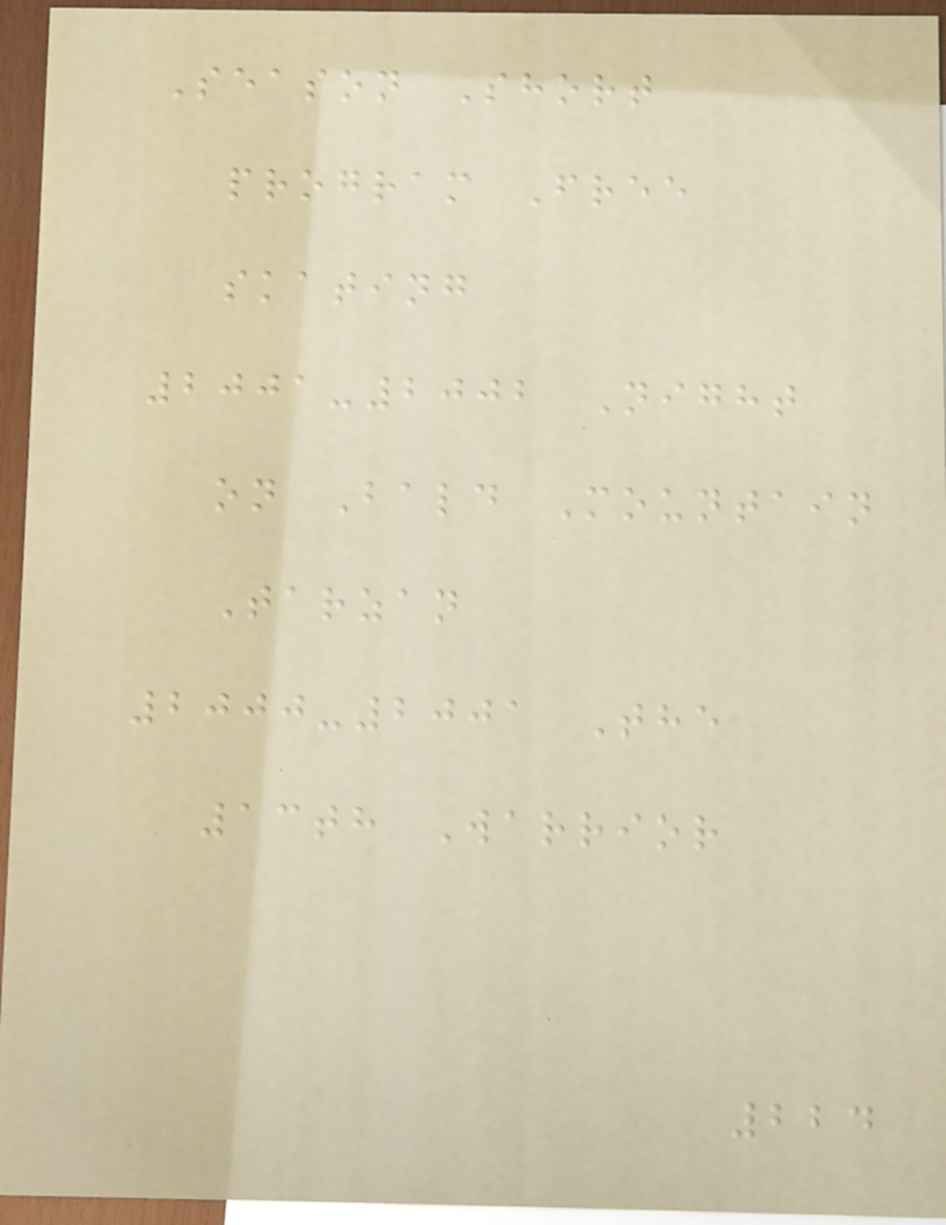Season Short
program Free
skating
2001-2002 Night
on Bald Mountain
Tarzan
2000-2001 The
13th Warrior
224
